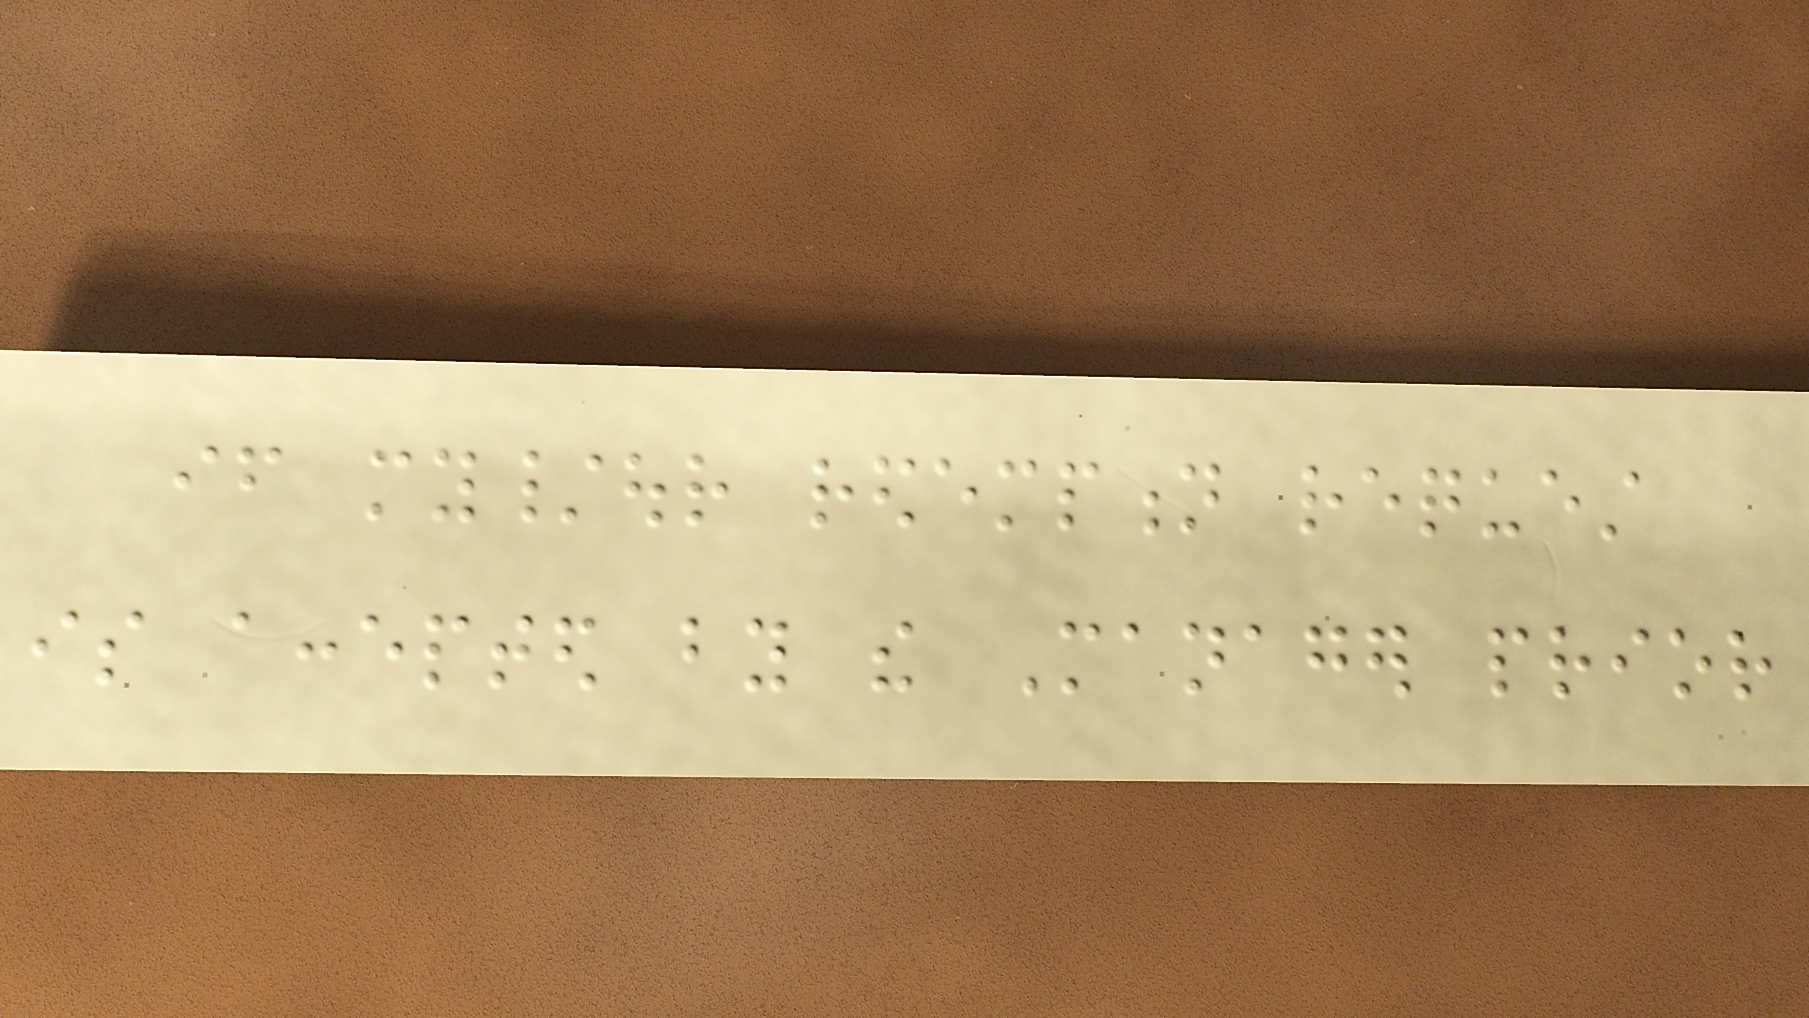if my/our redemption request
is accepted by the Manager prior
